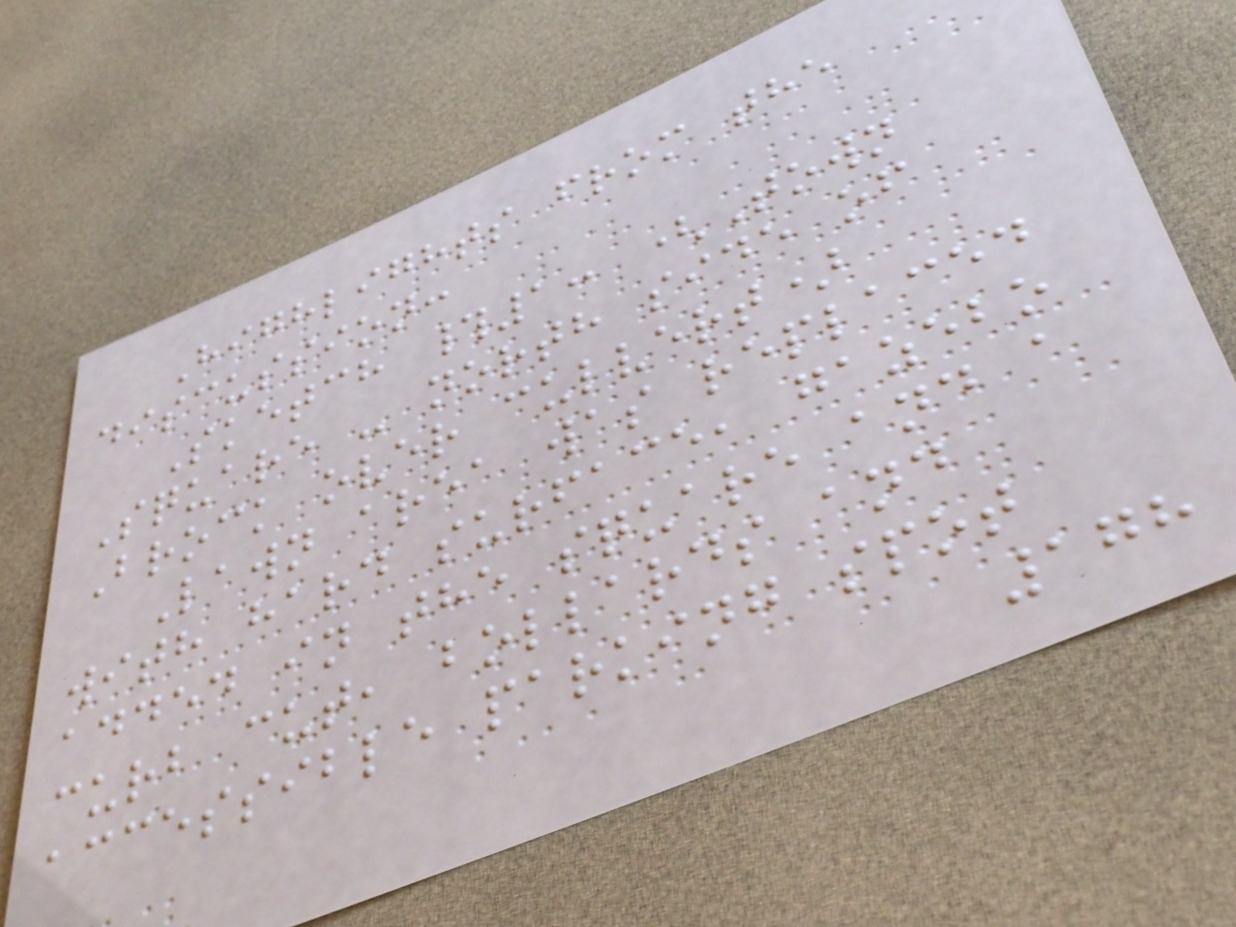Highlights from the
discussion:
Sketch #1: (Town
Square - north side of
Brock over culvert)
Lawn area was replaced
with hard surface, gazebo
added in the square and a
curb cut, bollards and
accessible parking spot
178
